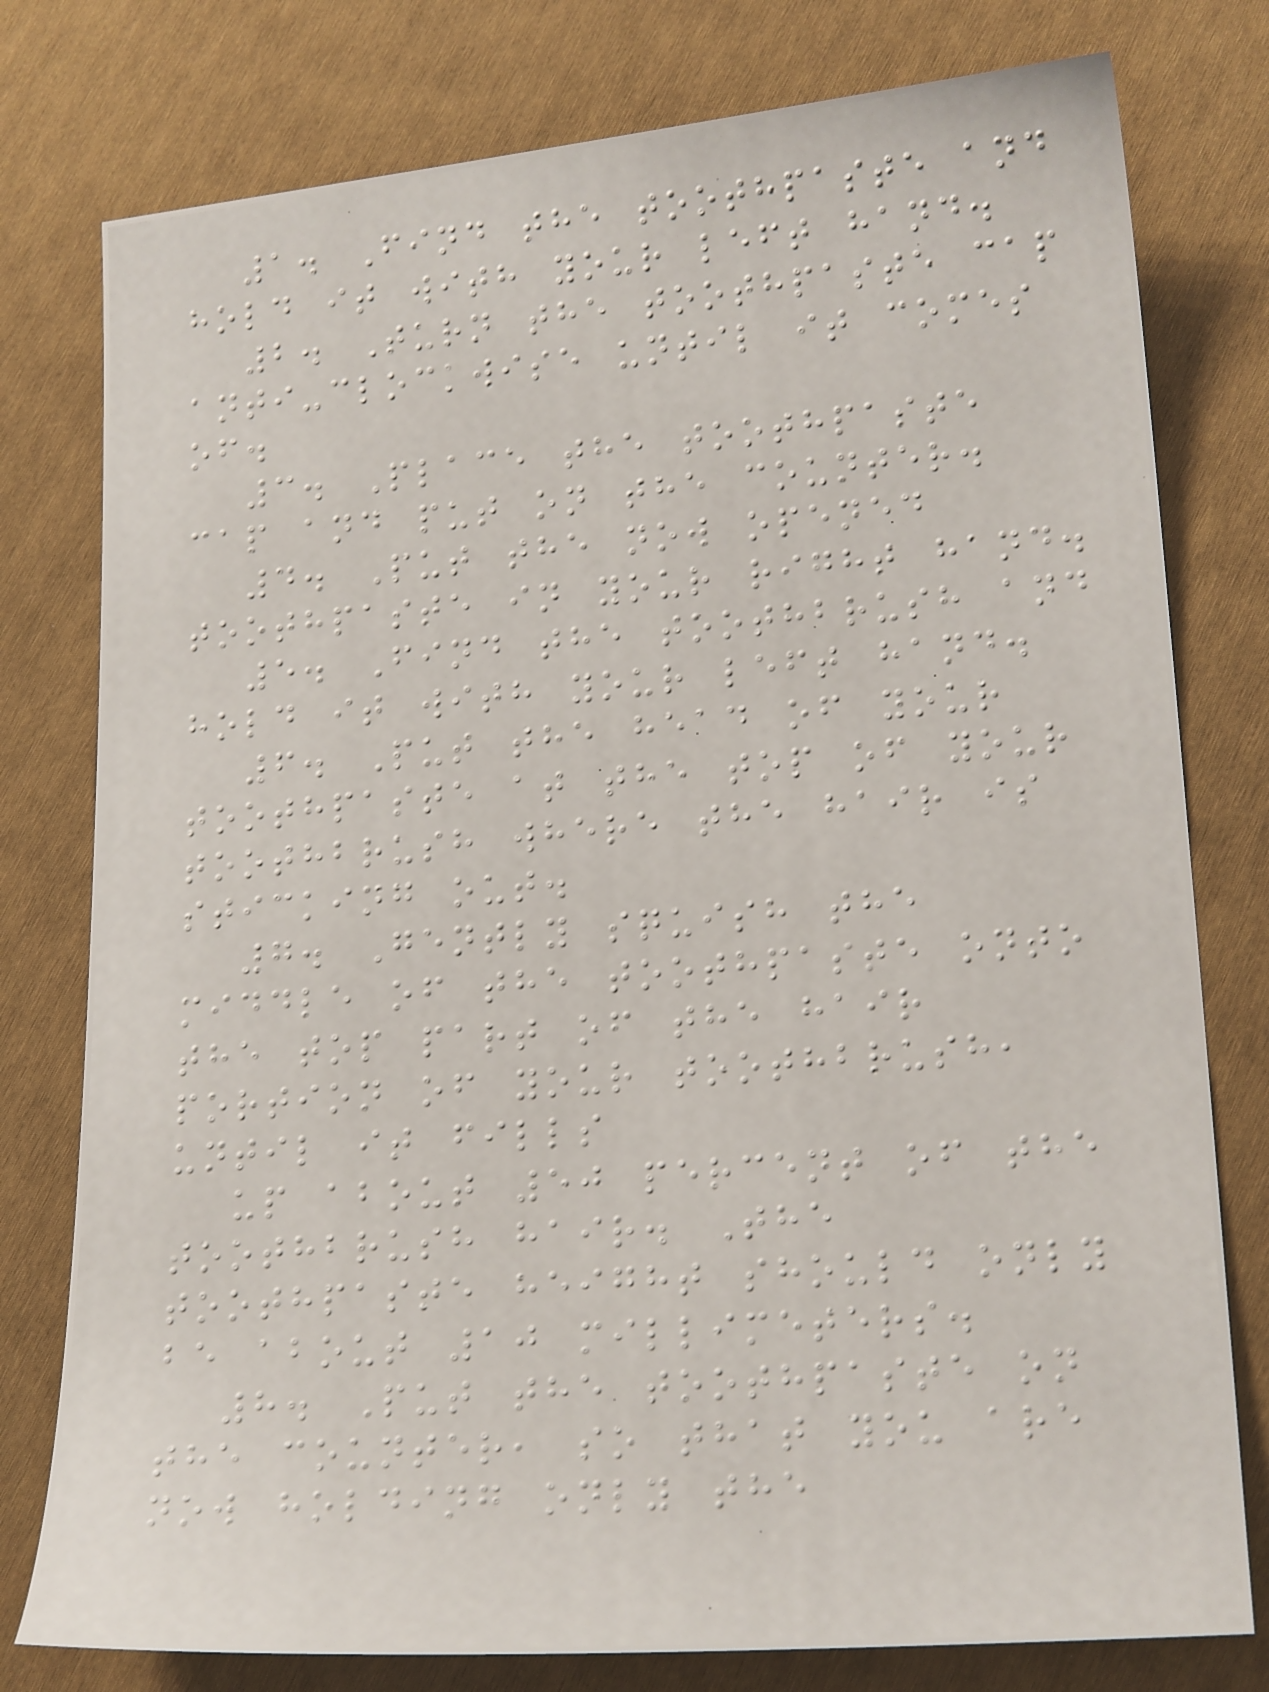1. Find the toothpaste and
hold it with your left hand.
2. Turn the toothpaste cap
anti-clockwise until it comes
of.
3. Place the toothpaste
cap and put on the counter.
4. Put the now opened
toothpaste in your right hand.
5. Find the toothbrush and
hold it with your left hand.
6. Put the head of your
toothpaste at the top of your
toothbrush where the hair is
sticking out.
7. Gently squish the
middle of the toothpaste onto
the top part of the hair
portion of your toothbrush,
until it fills
up about 50 percent of the
toothbrush hair. The
toothpaste height should only
be about 10 millimeters.
8. Put the toothpaste on
the counter, so that you are
now holding only the
